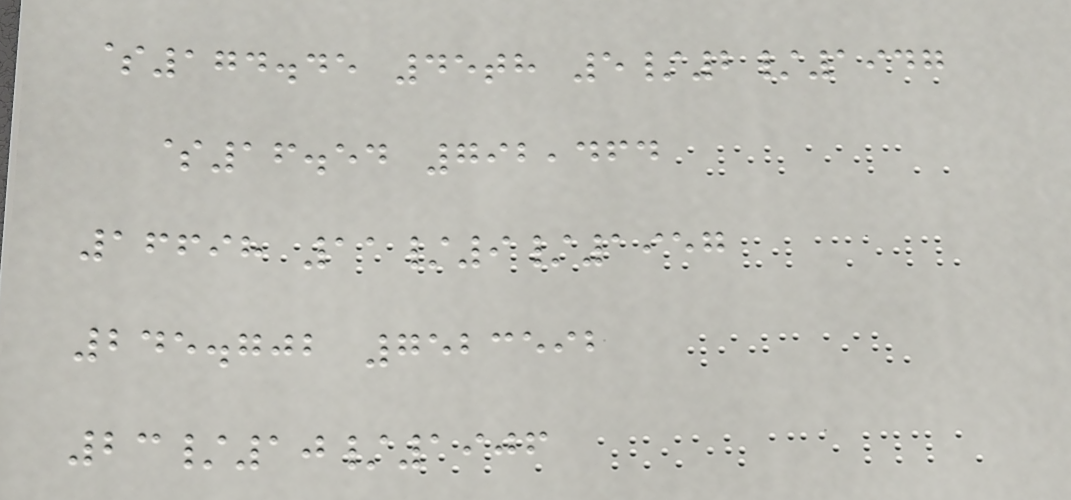$174.45 45th 5/2/1947
$16.54 792,464
16698 11/9/1957
245.702 7523592
23/10/1906
